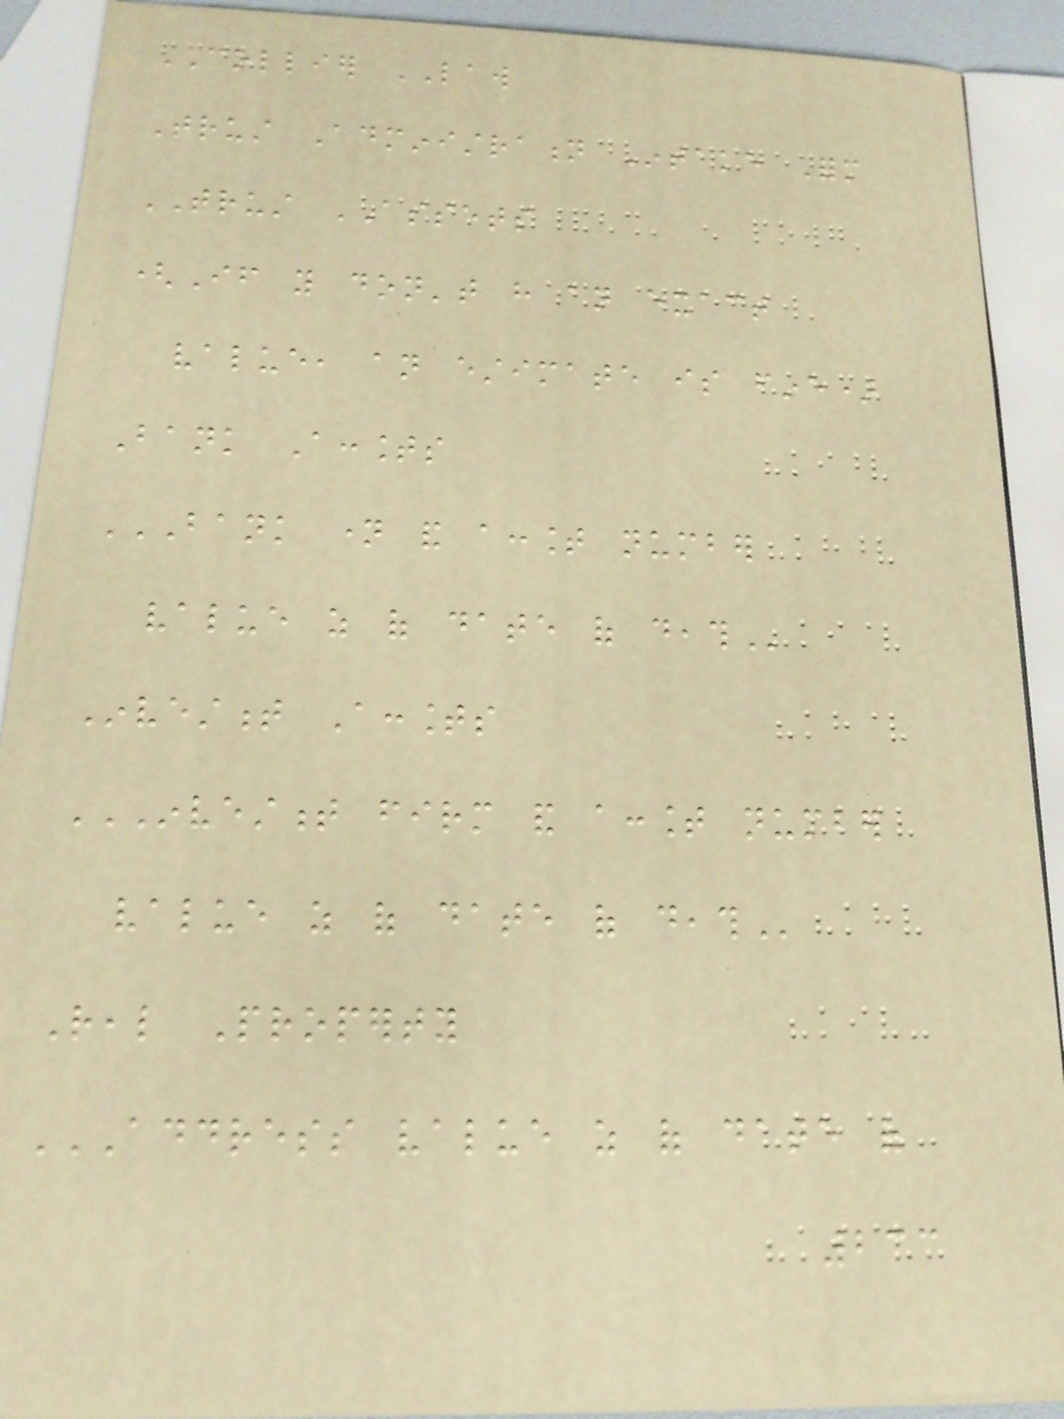COLLIER LAW
Trust Administration Intake Form
TRUST ASSETS
(If you don't have an exact
value, an estimate is fine)
Bank Accounts
BANK NAME AND ACCOUNT NUMBER
VALUE AS OF DATE OF DEATH
Investment Accounts
INVESTMENT FIRM AND ACCOUNT NUMBER
VALUE AS OF DATE OF DEATH
Real Property
ADDRESS VALUE AS OF DATE OF
233
